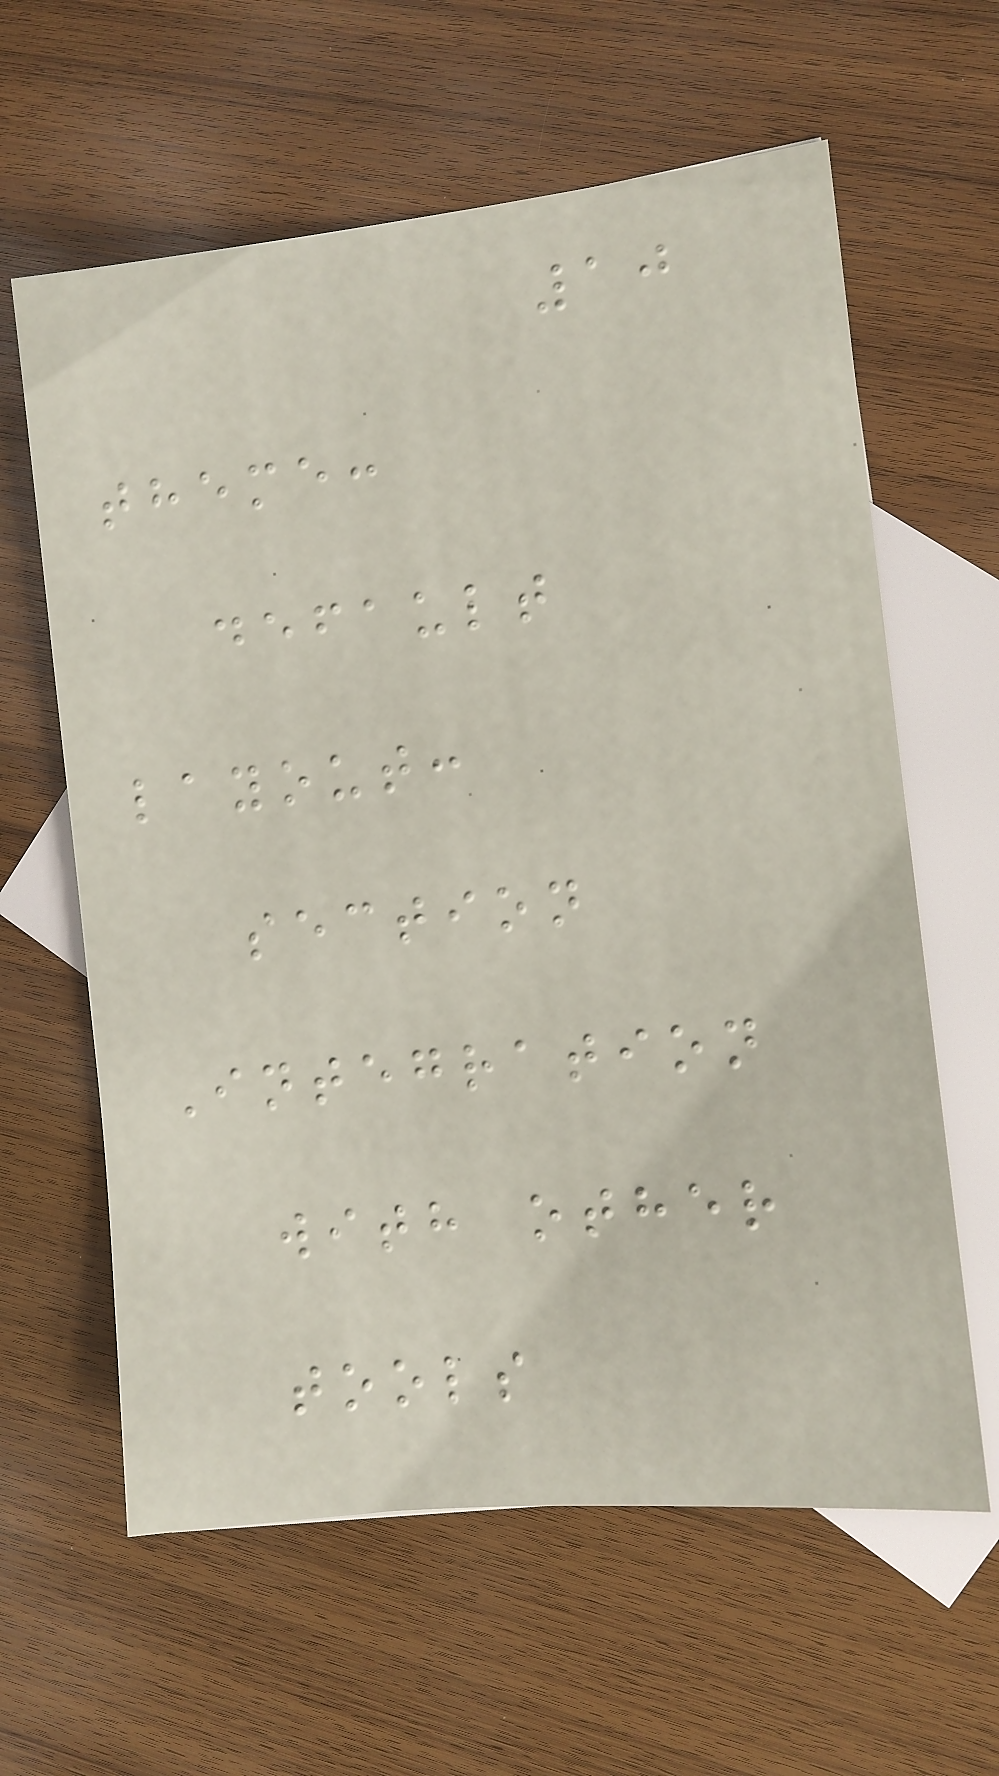10
theme:
default
layout:
section
Integration
with other
tools
